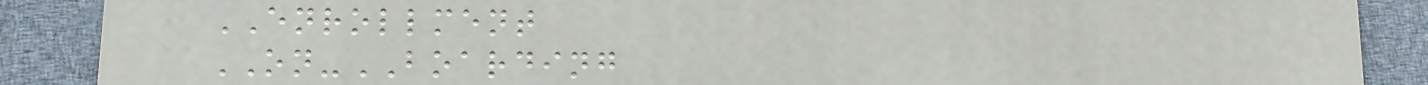ENROLLMENT
ON-BOARDING
